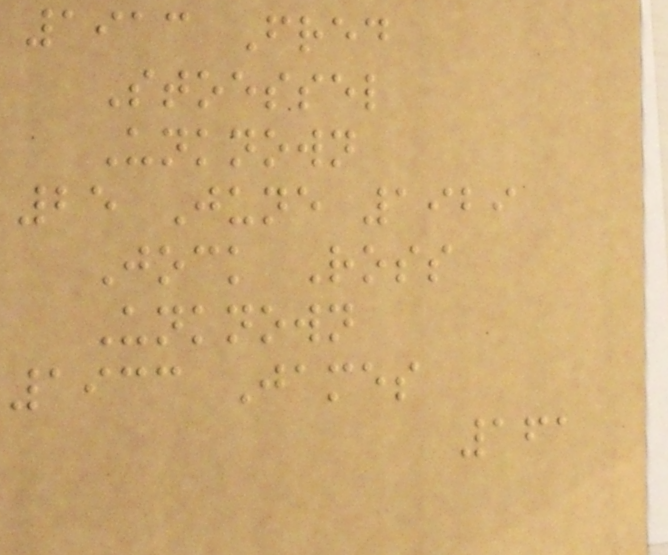1913 Fred
Stoessel
Unknown
25 June 1929
Jock Ross
Unknown
1933 James
161
